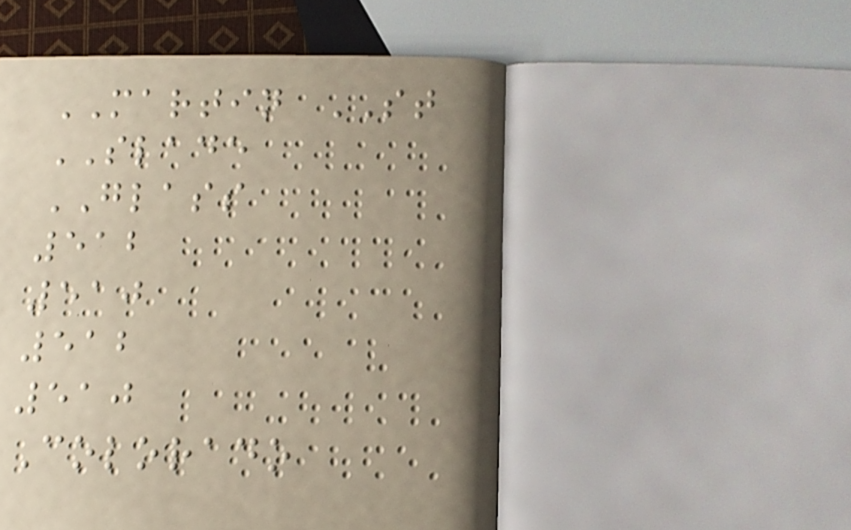MARTIN ST
SLADE
GLASS
512
510
512
510
Colorado
